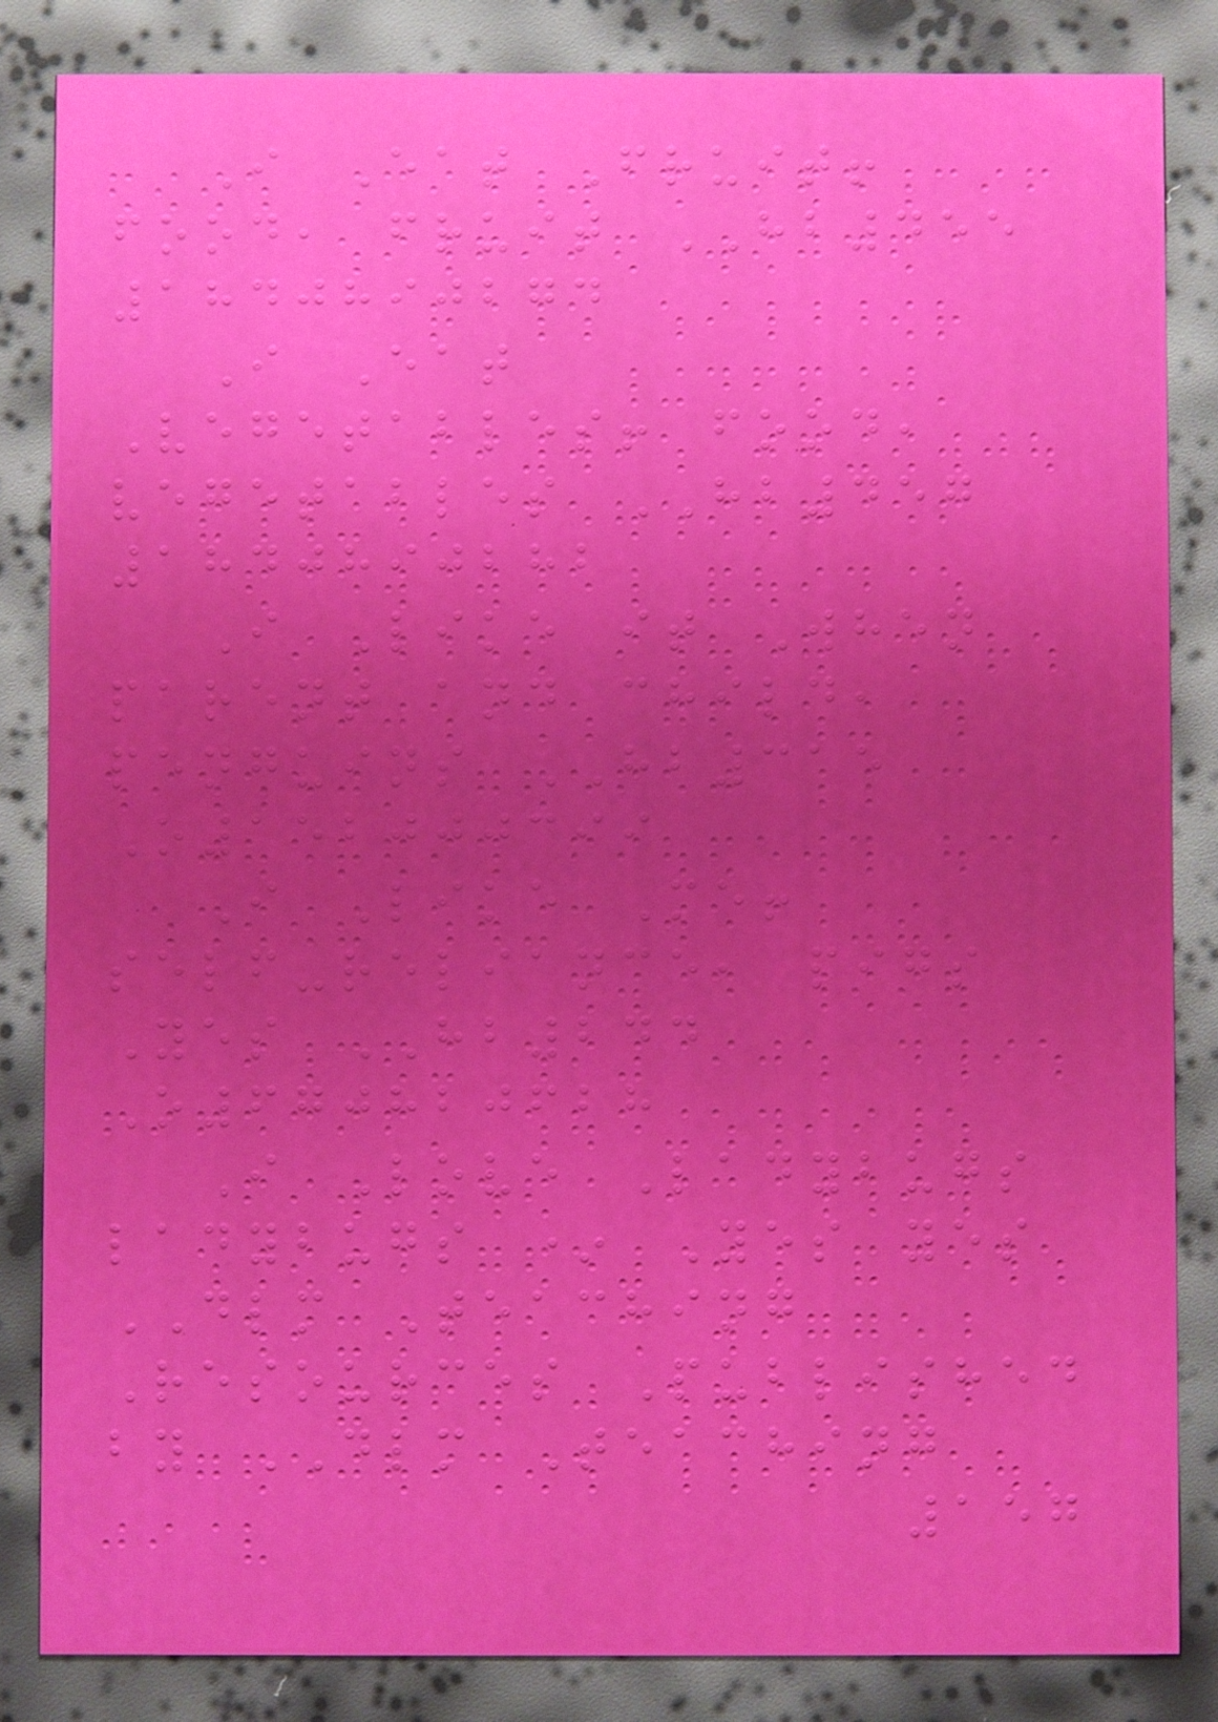I Eat Fruit!
food, fruit HB455
1840890274
I Eat
Vegetables! food,
vegetables HB457
1840890282
I Like it When
parent and child,
penguins HB315
O152000399
I Like Me!
self-reliance, pigs
Yes HB244
O670820628
I Love Ladybugs
ladybugs * Yes yes
DLM Teaching
Resources Published
by DLM Teaching
157
